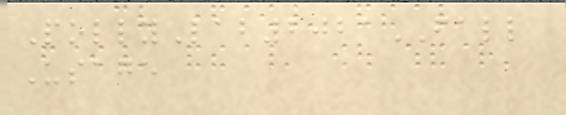PollyLab2021FALL
Usage
